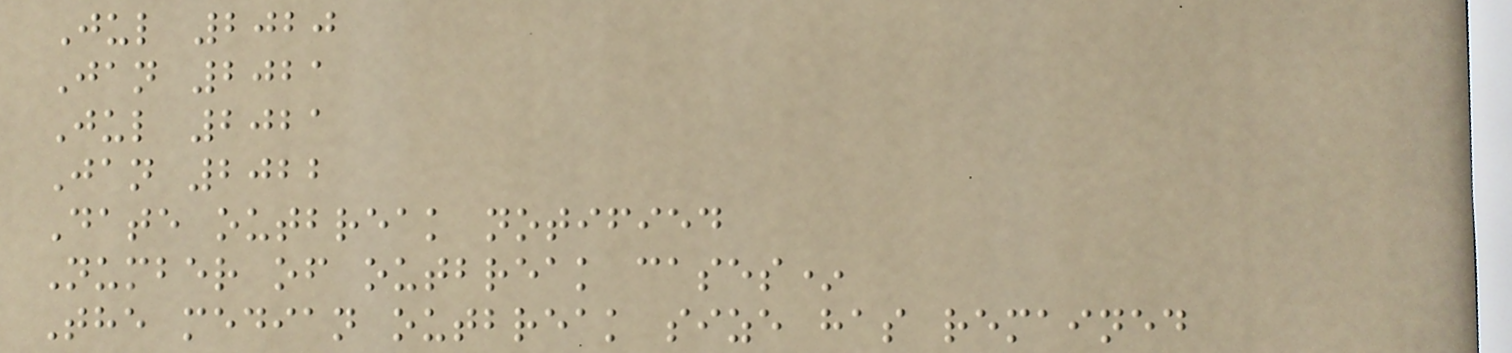Jul 2020
Jan 2021
Jul 2021
Jan 2022
Date outbreak notified
Number of outbreak cases*
The median outbreak size has remained
